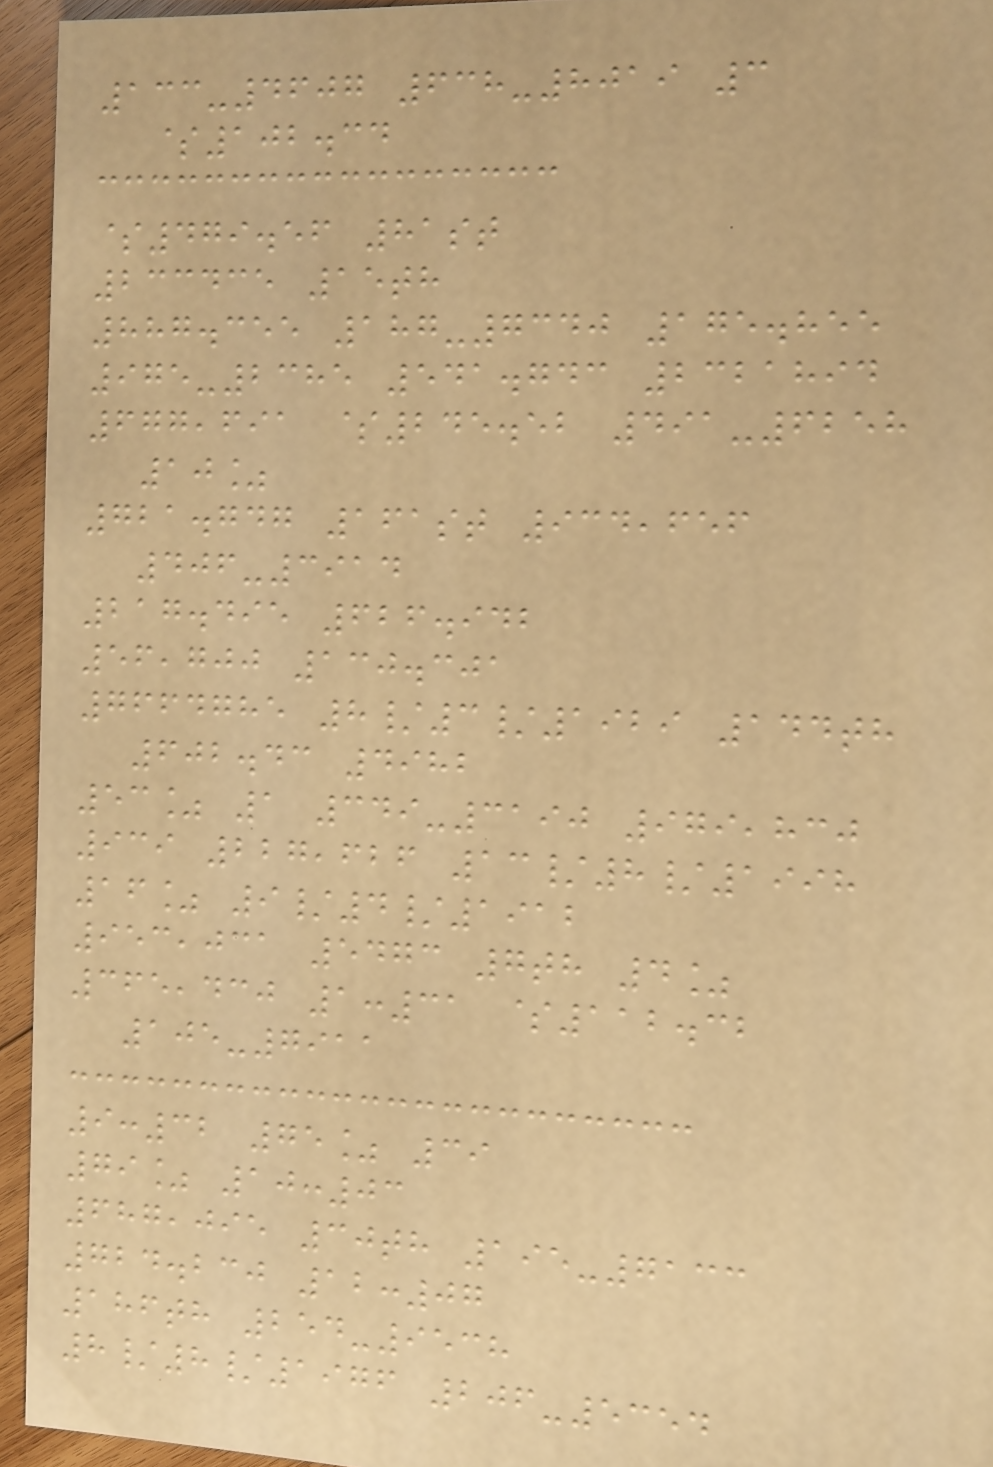133-4607 638-8019 3
$102.34
$479.56 81st
233435 15th
887.355 187-7340 175.855
975-2385 541.743 2321894
677,691 $245.52 491-6258
10%
721.747 161st 934,656
406-3914
217.495 626.942
56,700 130.301
7664785 8/3/1929 144th
602.43 4982
53% 1 349-3190 979,830
939 227,626 13/8/1998
16% 9/4/1912
953,031 5473 7th 4%
365,430 1:31 $112.32
105-7911
9:32 75% 39
79% 10:03
687,095 30th 195-7133
724.230 12:07
186th 254-9538
8/8/1976 206-5354
